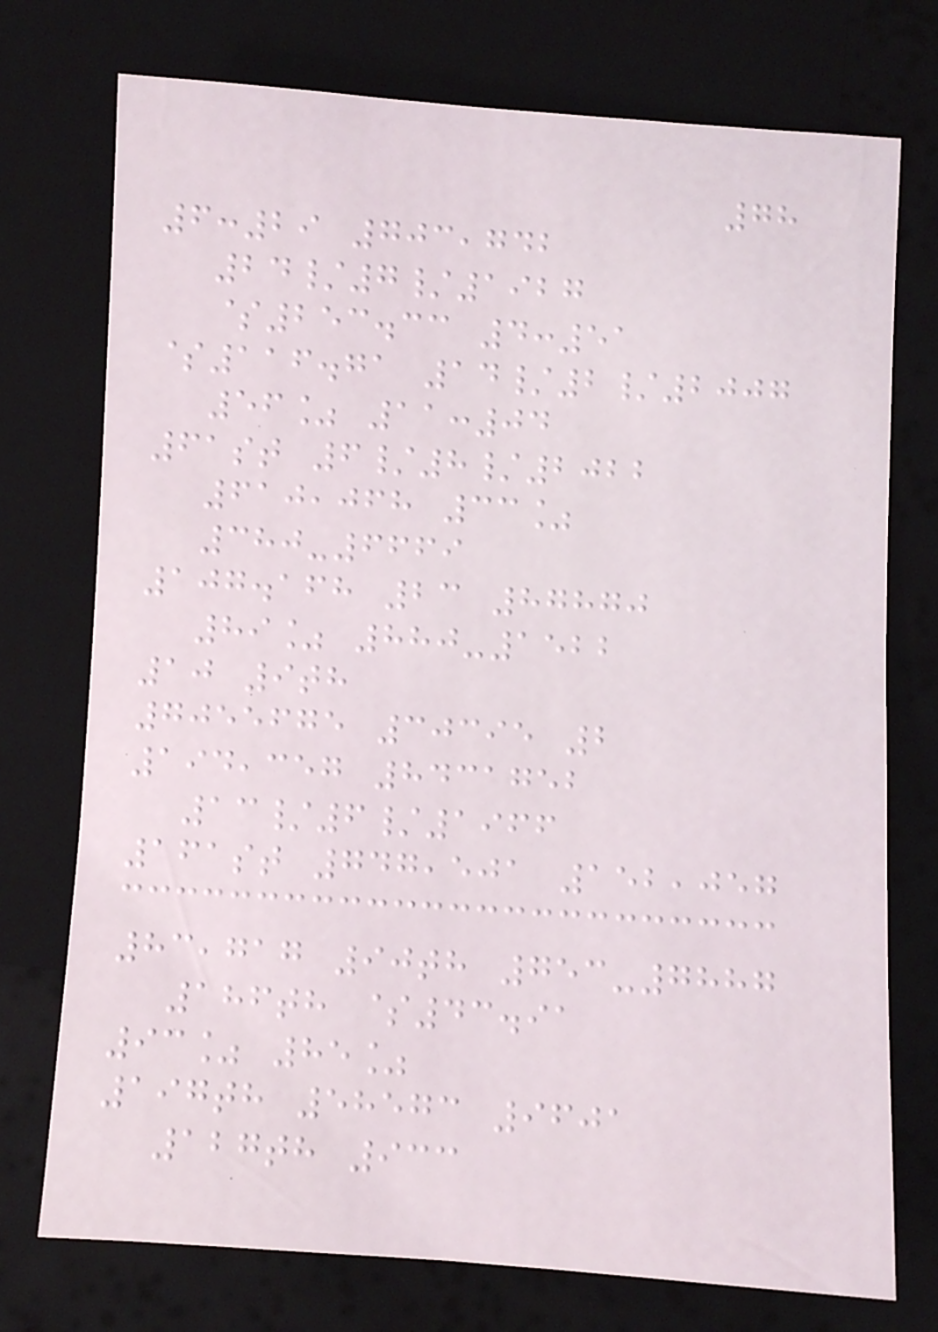78
6:29 703,742
24/7/1927
$253.33 4:51
$116.71 14/2/2007
56% 11:04
61st 6/8/2022
610,068 33%
380-6669
107.168 23 87870
89% 880-1522
10 9th
7055675 30395 2
194,357 8431752
13/6/1966
161st 747,501 152,057
83,717 90th 753-7887
186th $43.91
93% 85%
197th 58573 9601
127th 933
